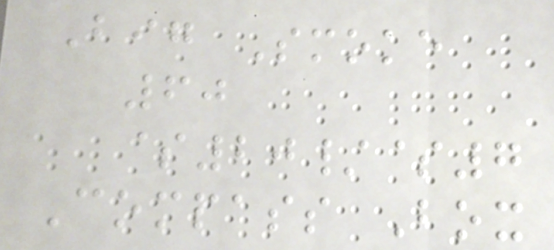Big Smoke
60
$20/$7
Compass Box
